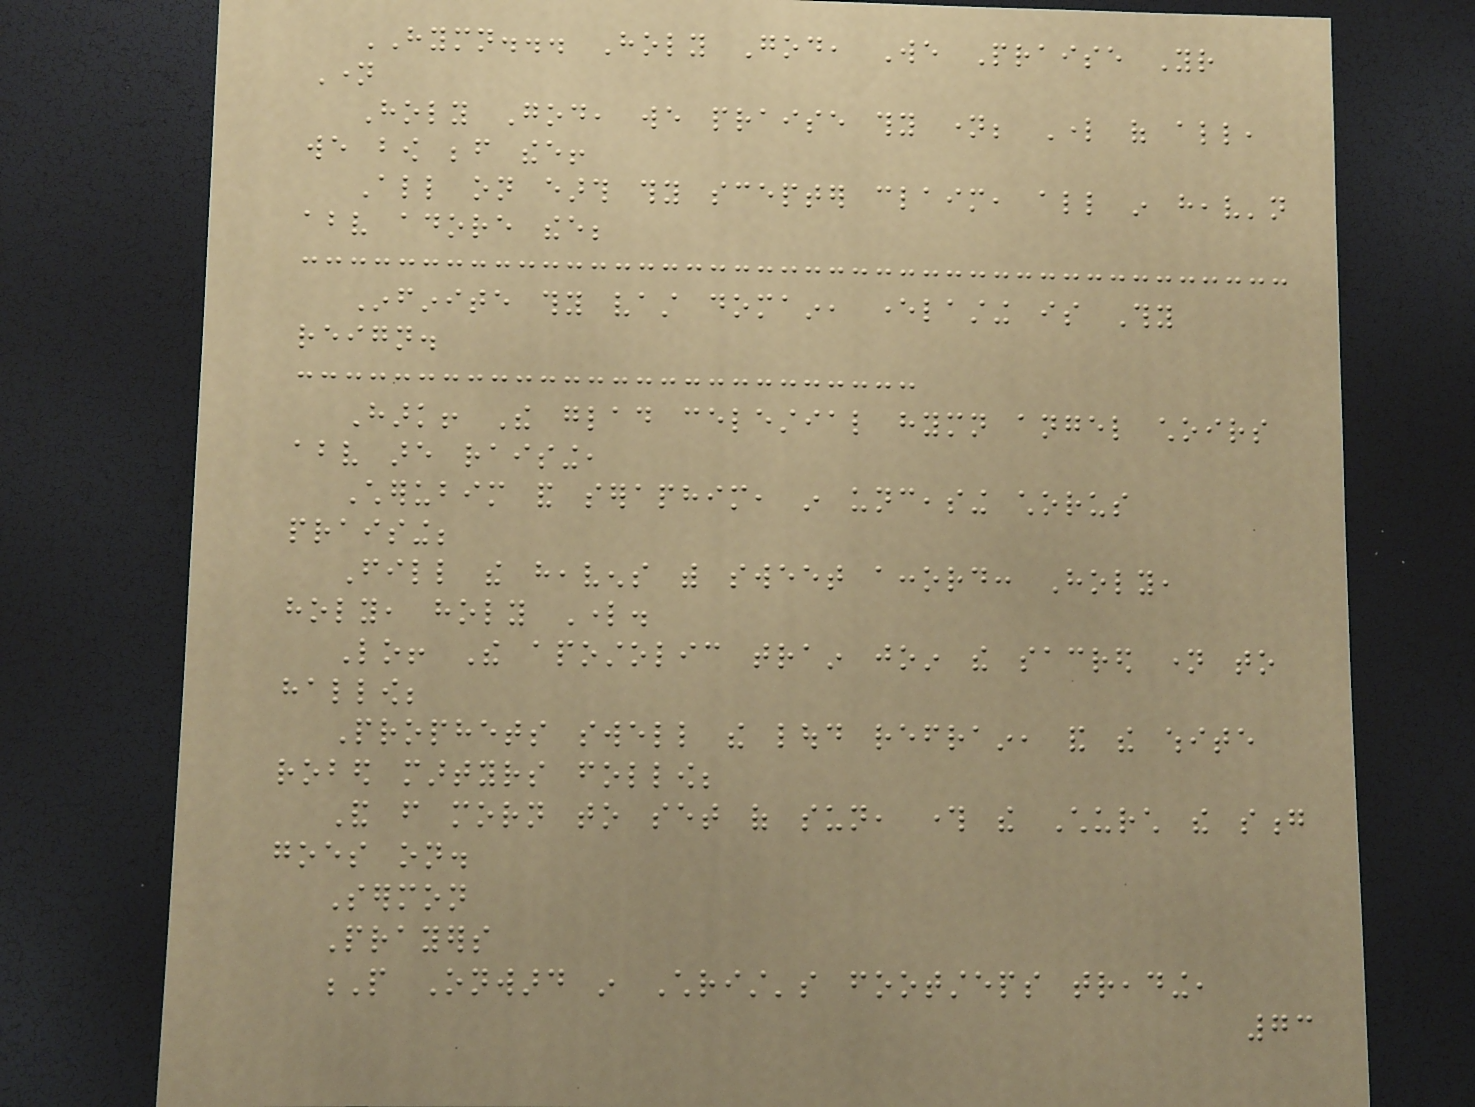HYMN... Holy God, We Praise Your
Name
Holy God, we praise thy name; Lord of all,
we bow before thee!
All on earth thy scepter claim, all in heav'n
above adore thee;
Infinite thy vast domain, everlasting is Thy
reign.
Hark! The glad celestial hymn angel choirs
above are raising,
Cherubim and seraphim, in unceasing chorus
praising;
Fill the heavens with sweet accord: Holy,
holy, holy Lord.
Lo! The apostolic train join the sacred name to
hallow;
Prophets swell the loud refrain, and the white
robed martyrs follow;
And from morn to set of sun, through the Church the song
goes on.
Sermon
Prayers
P Onward in Christ's footsteps treading,
73
